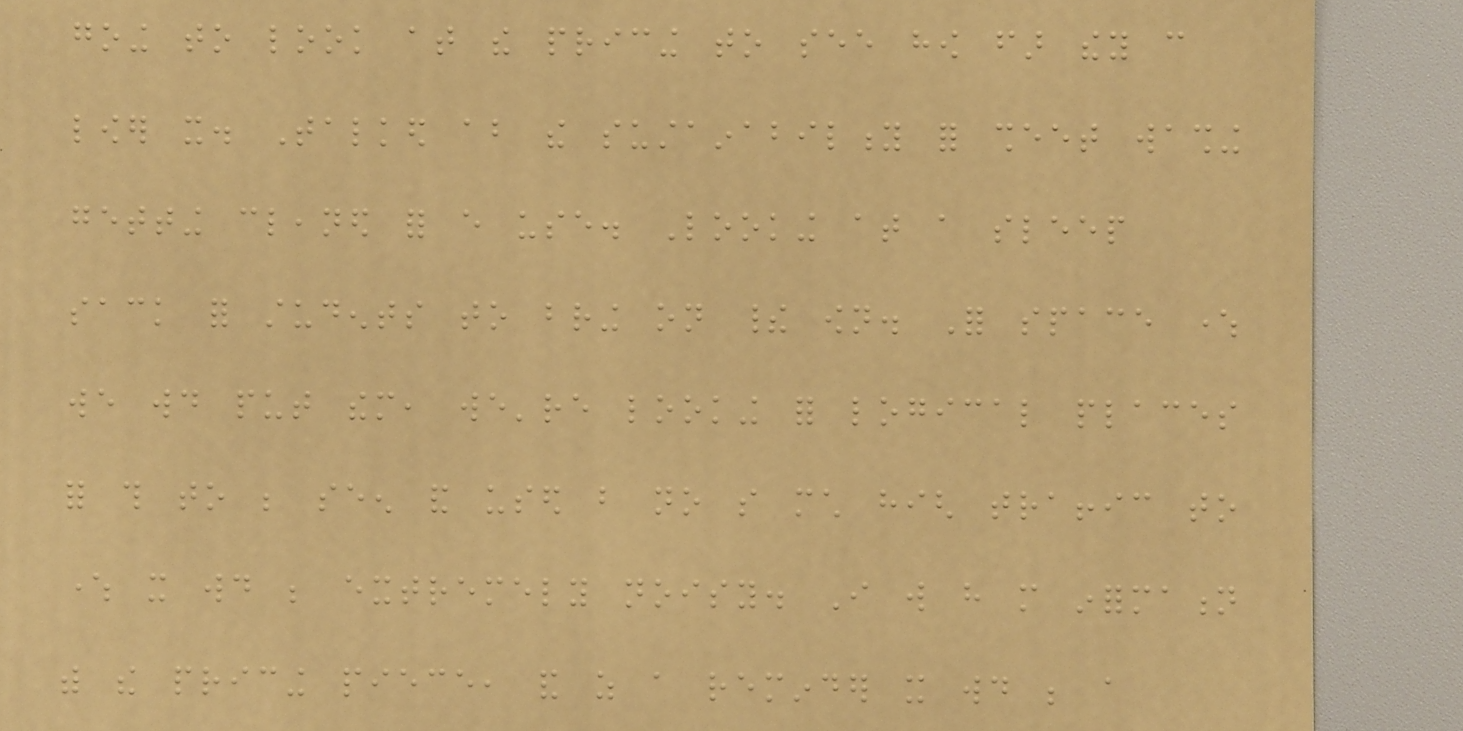going to look at the pricing to see how far they can
lower it. Talked about the sustainability for sheet washing
getting cleaned for every use. Looking at a sleep
sack for students to bring on their own. For space where
we would put them, we're looking for logical places
for this to be seen and used but no so much high traffic to
where it would be extremely noisy. I will have more information
with the pricing piece, and as a reminder it would be a
